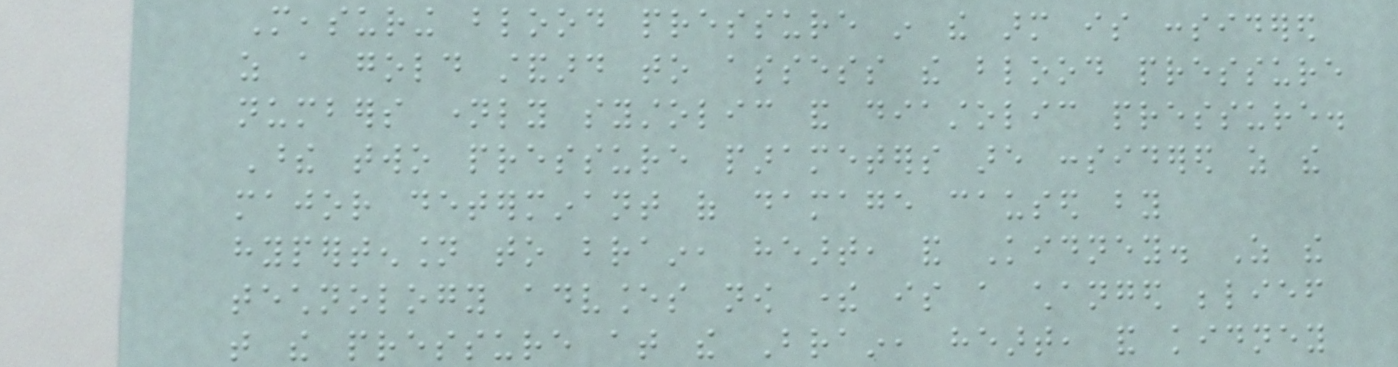Measuring blood pressure in the arm is considered
as a gold standard to assess the blood pressure
numbers namely systolic and diastolic pressure.
These two pressure parameters are considered as the
major determinant of damage caused by
hypertension to brain, heart, and Kidney. As the
technology advances now there is a changed belief
that the pressure at the Brain, heart, and kidney
